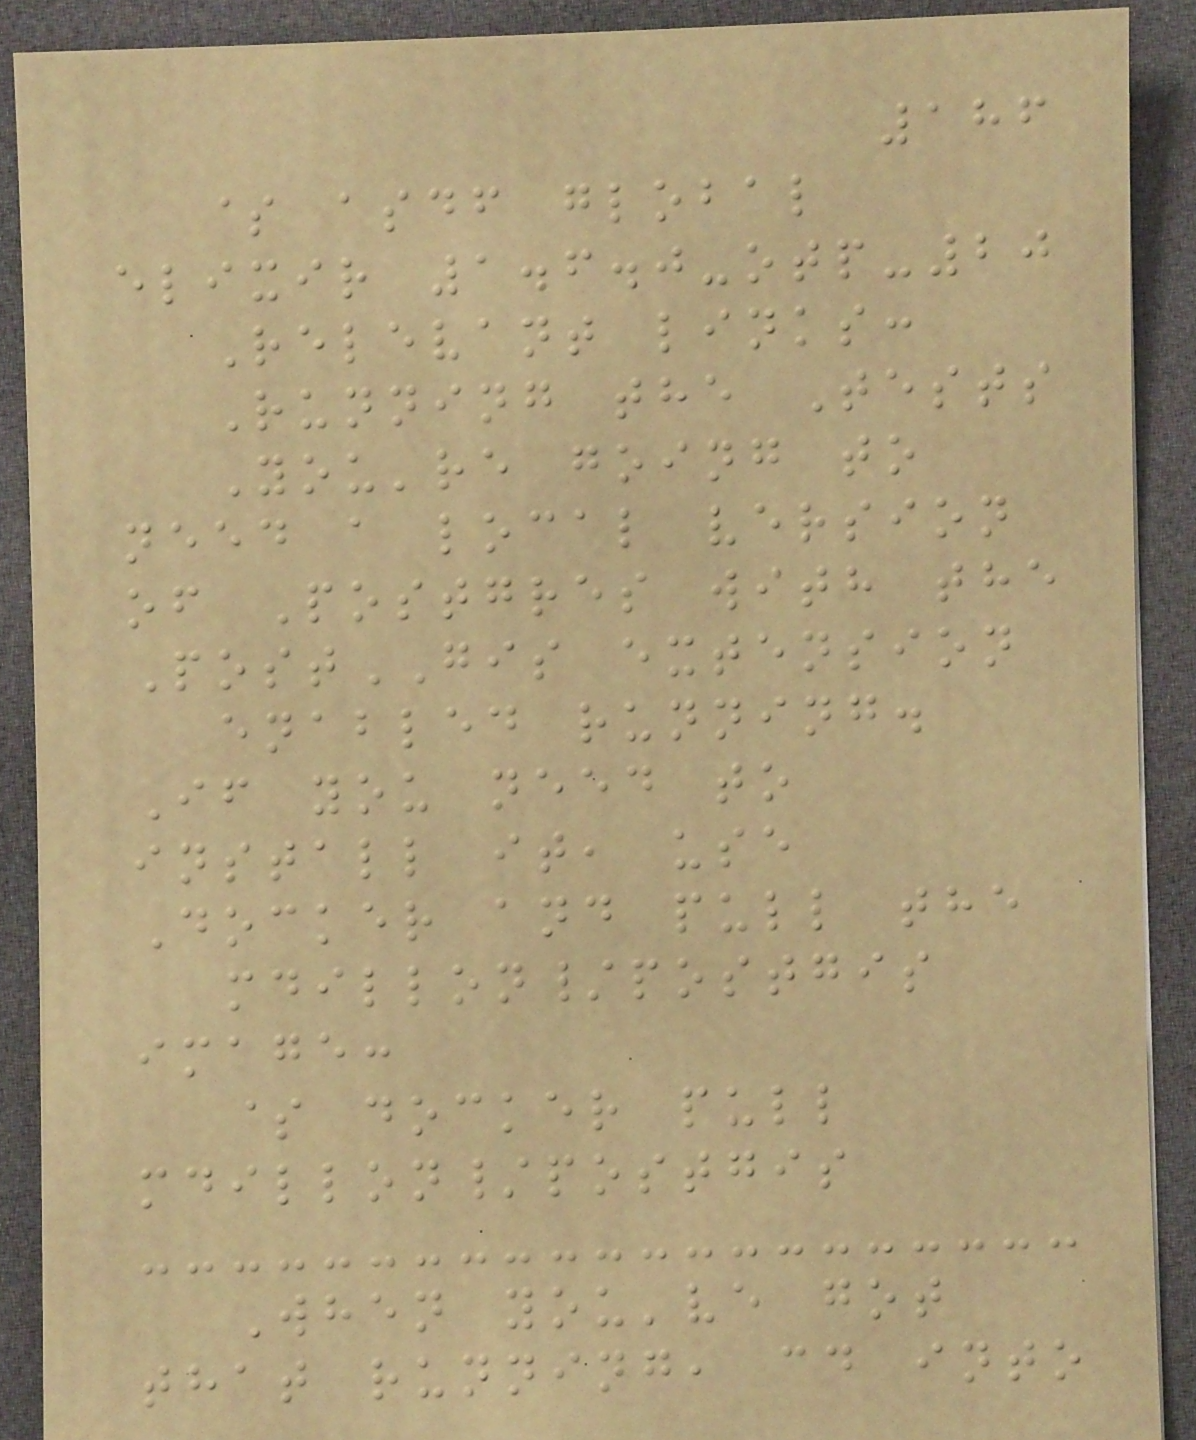186
$ asdf global
elixir 1.6.0-otp-20
Relevant links:
Running the Tests
You're going to
need a local version
of Postgres with the
PostGIS extension
enabled running.
If you need to
install it, use
Docker and pull the
mdillon/postgis
image:
$ docker pull
mdillon/postgis
When you've got
that running, cd into
